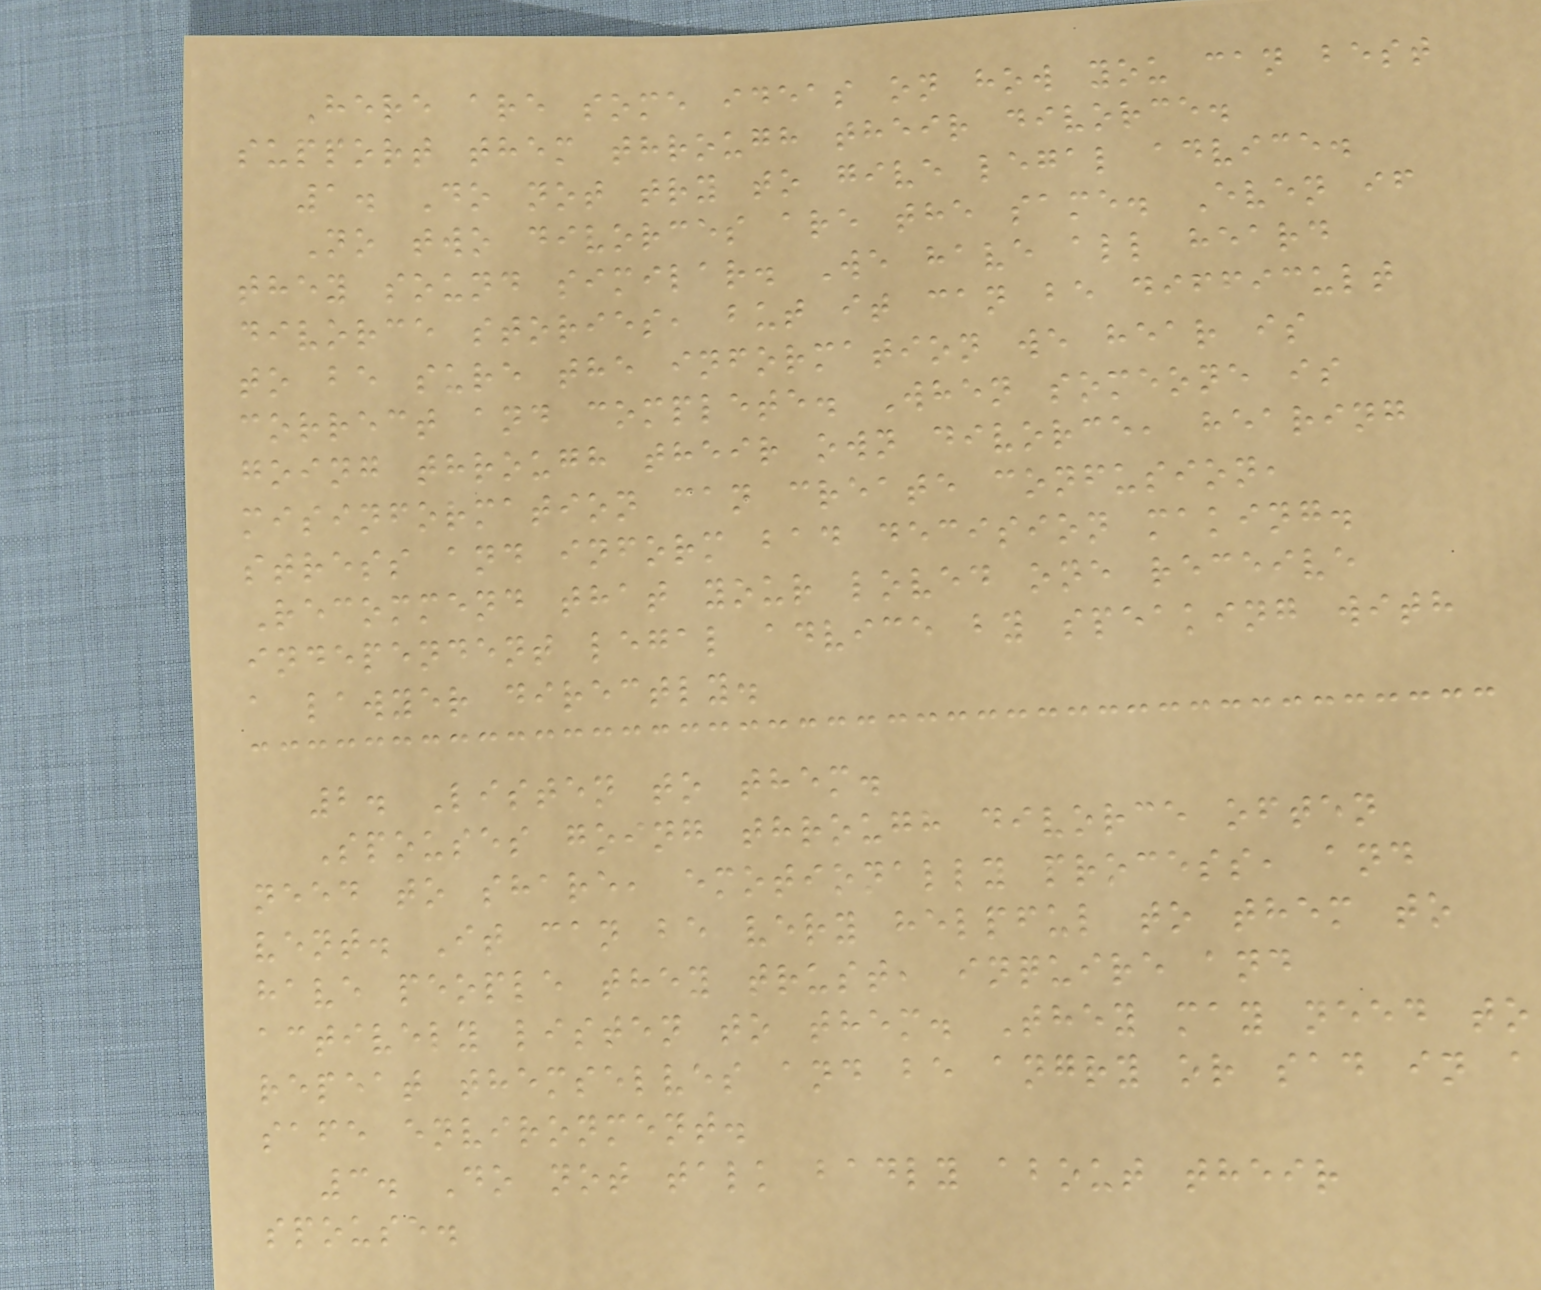Here are some ideas on how you can best
support them through their divorce.
1. Do not try to give legal advice.
No two divorces are the same. Even if
they sound similar. We have all heard
divorce stories, but it can be difficult
to be sure the information we hear is
correct and complete. When someone is
going through their own divorce, hearing
misinformation can create confusion,
stress and inform bad decision making.
Recommend that your loved one receive
independent legal advice by speaking with
a lawyer directly.
2. Listen to them.
Spouses going through divorce often
need to share, emotionally process, and
vent. It can be very helpful to them to
have people they trust, inquire and
actively listen to them. They may need to
repeat themselves and be angry or sad in a
safe environment.
3. Do not talk badly about their
spouse.
